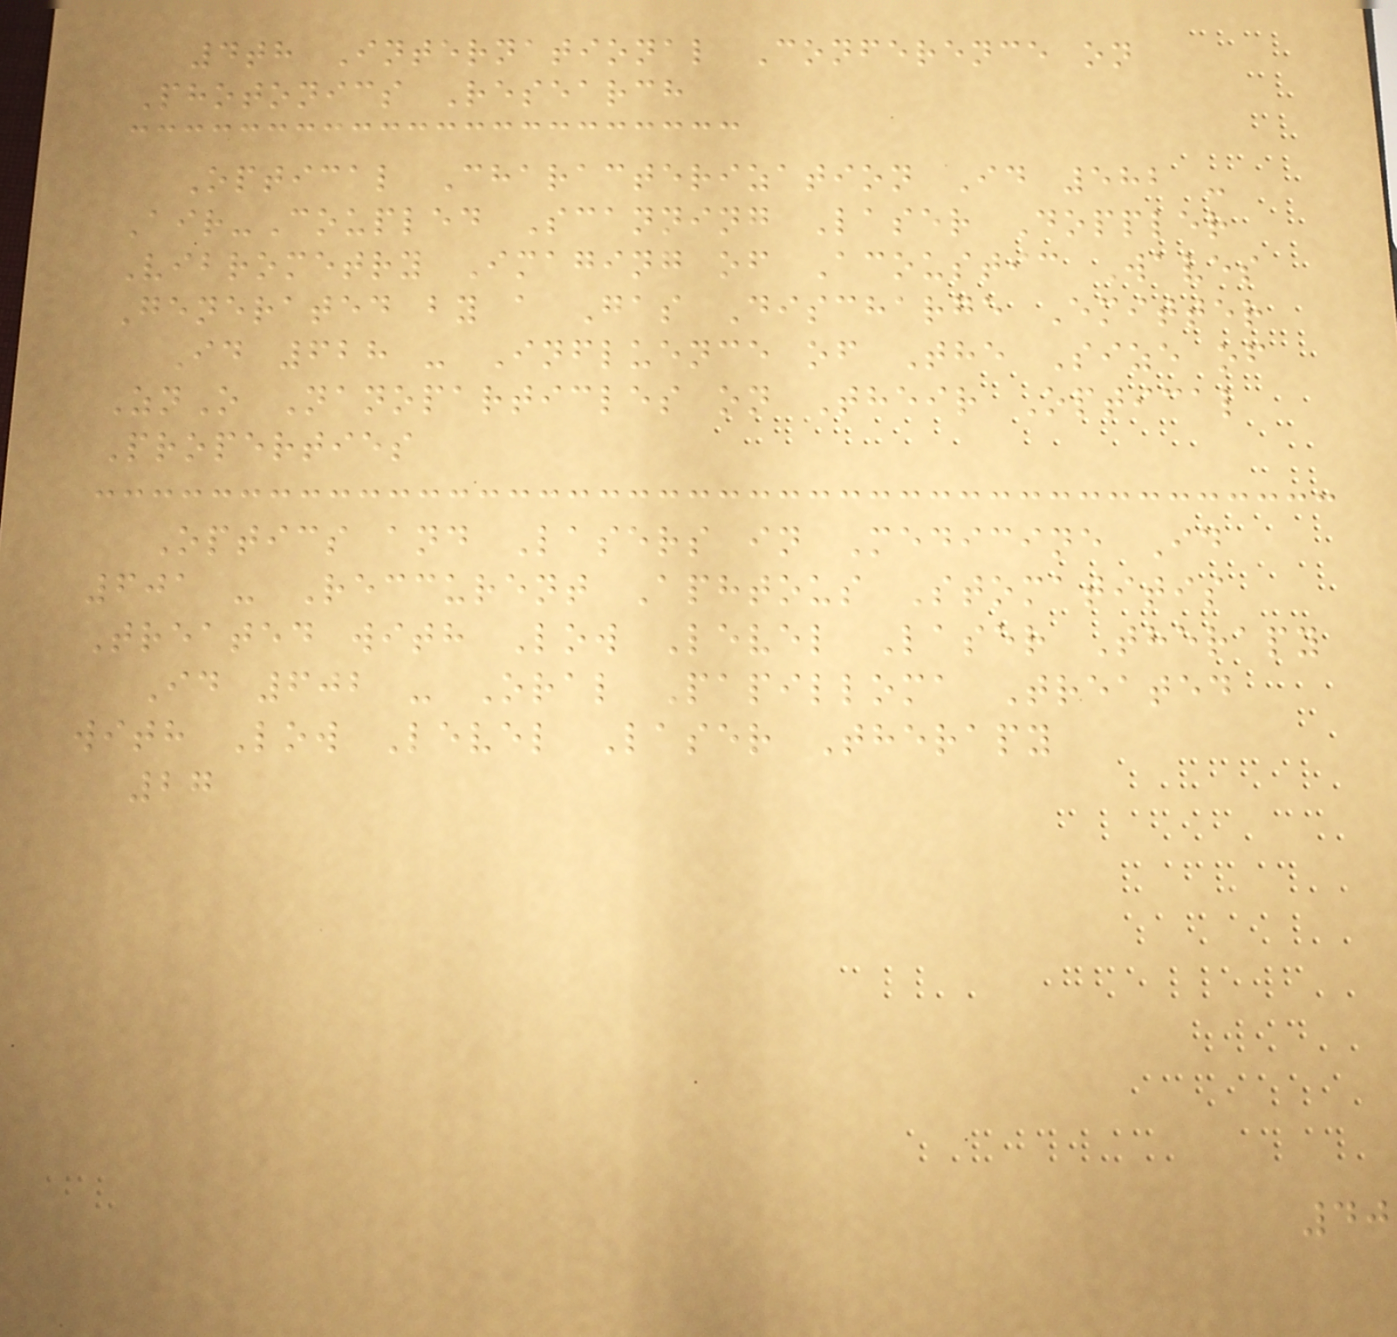4th International Conference on
Photonics Research
Optical Characterization Id 582 -
Air-Coupled Scanning Laser Doppler
Vibrometry Imaging of Acoustic Waves
Generated by a Gas Discharge Emitter
Id 628 - Influence of The Size of
ZnO Nanoparticles on Their Optical
Properties
Optics and Lasers in Medicine Id
601 - Reccurent Aphtous Stomatitis
Treated with Low Level Laser Therapy
Id 602 - Oral Papilloma Treated
with Low Level Laser Therapy
27
40
